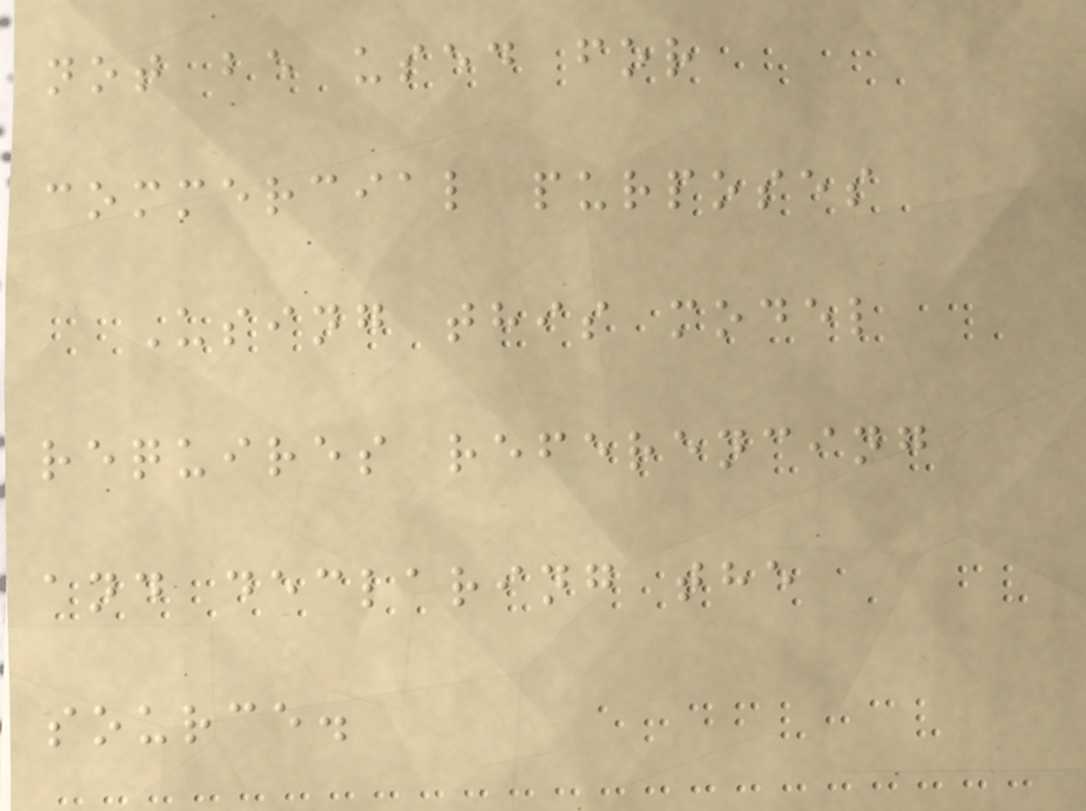not be used for
commercial purposes
Using this model
requires referencing
and declaring the
source.
